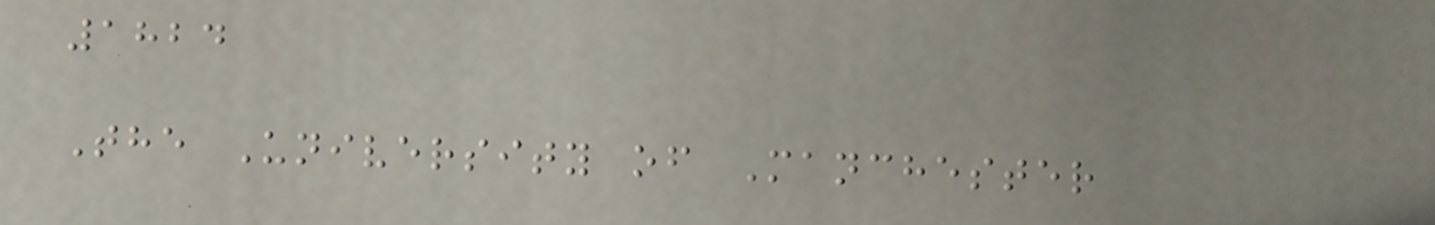1824
The University of Manchester
